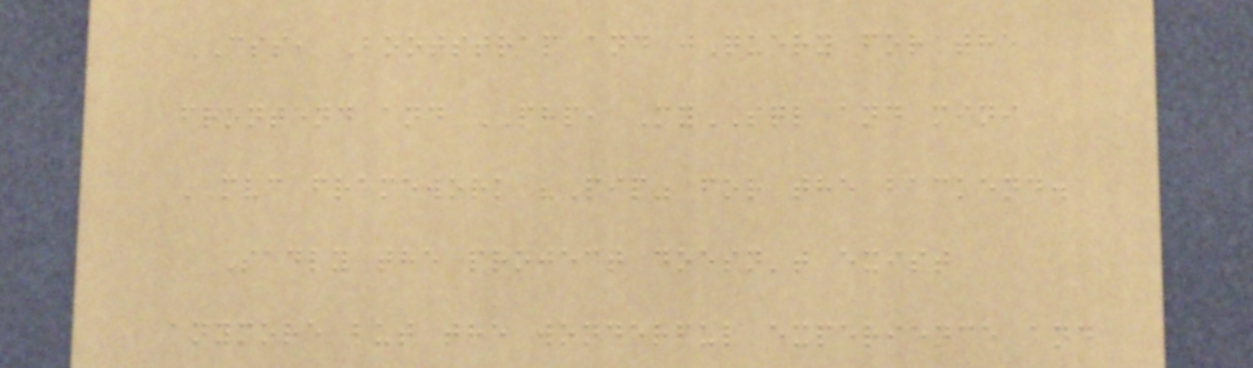CSS, Bootstrap and jQuery for the
frontend and PHP, MySQL and mini
MVC framework "Pip" for the backend.
Sadly the project doesn't exist
anymore but the wonderful experience and
